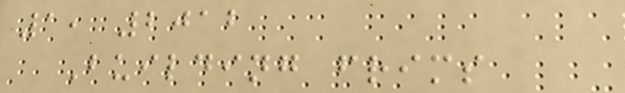1, 2012
Building frims
